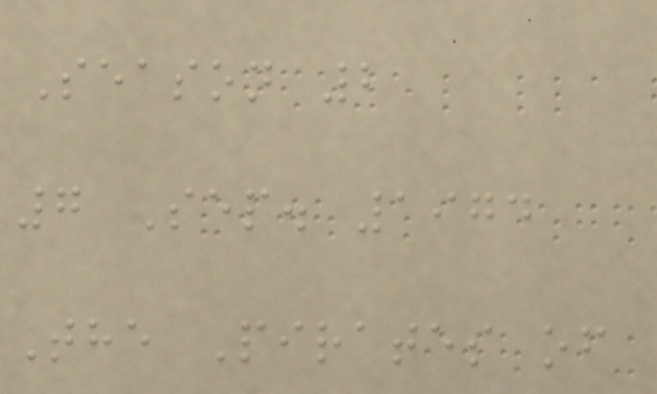Season 2
7 Sep. 1974
The Pirates of
